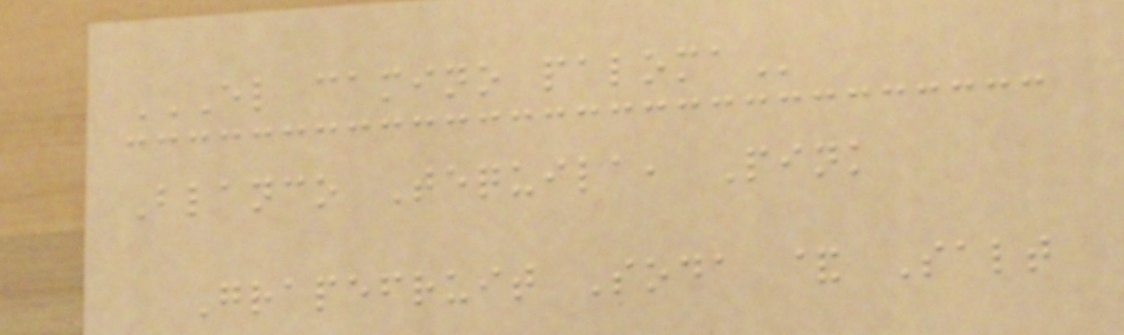EL CAMINO PALOMA
Blanco Tequila, Pink
Grapefruit Soda & Salt
